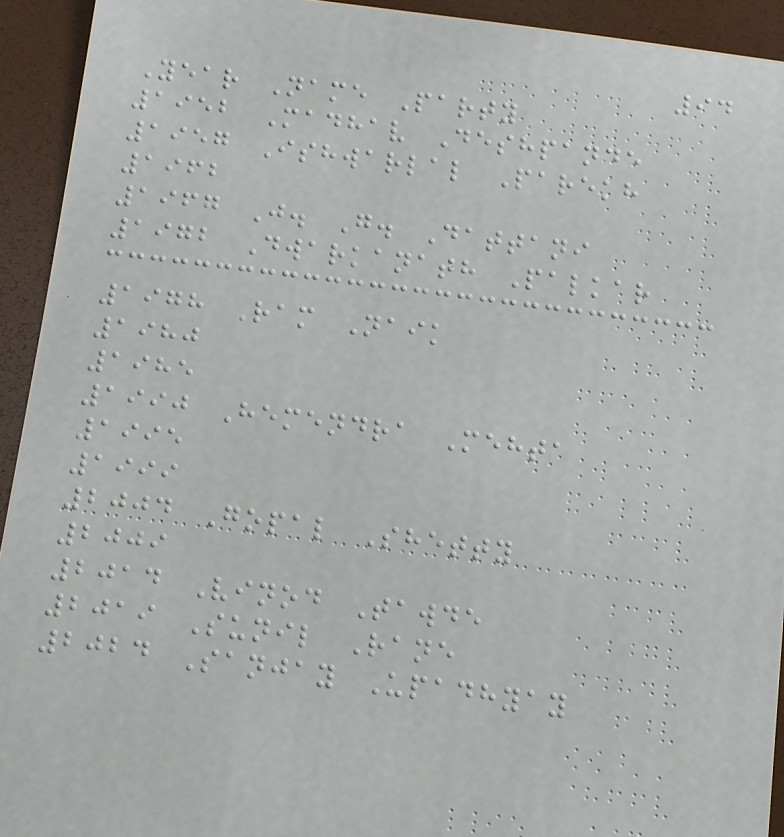94
Year Name Party
1952 Madhav Deshpande
1957 Ishwarlal Parekh
1962
1967 J. G. Dattani
1972 Dwarkanath Palkar
1978 Ram Naik
1980
1985
1990 Hemendra Mehta
1995
1999
2004 Gopal Shetty
2009
2014 Vinod Tawde
2019 Sunil Rane
2024 Sanjay Upadhyay
